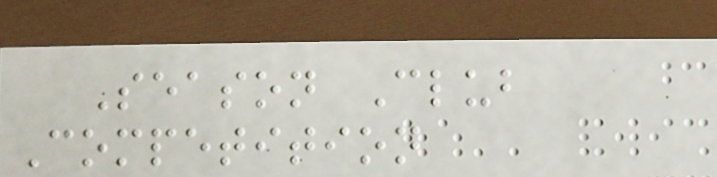Season Club
Competition
